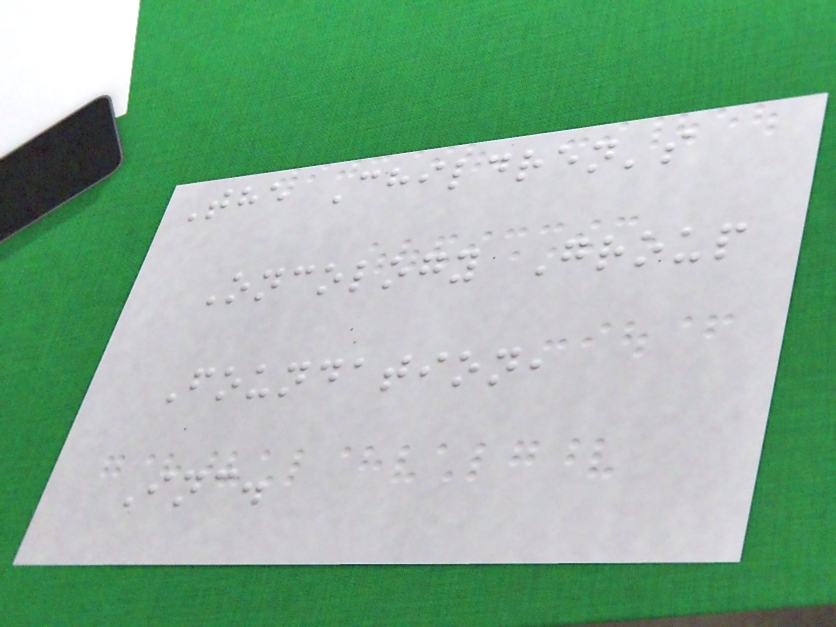The Children's
Oncology Group
Foundation,
Inc.
